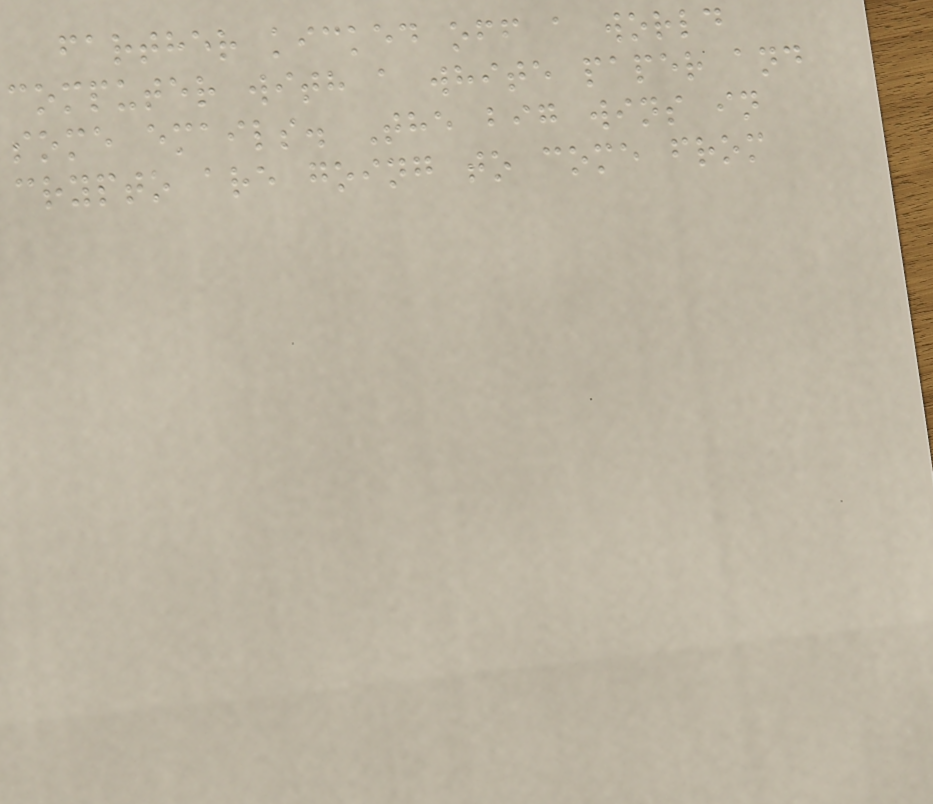farther kicked off a world
computer with a white paper and
some emails. The big wins in
crypto are going to come from
